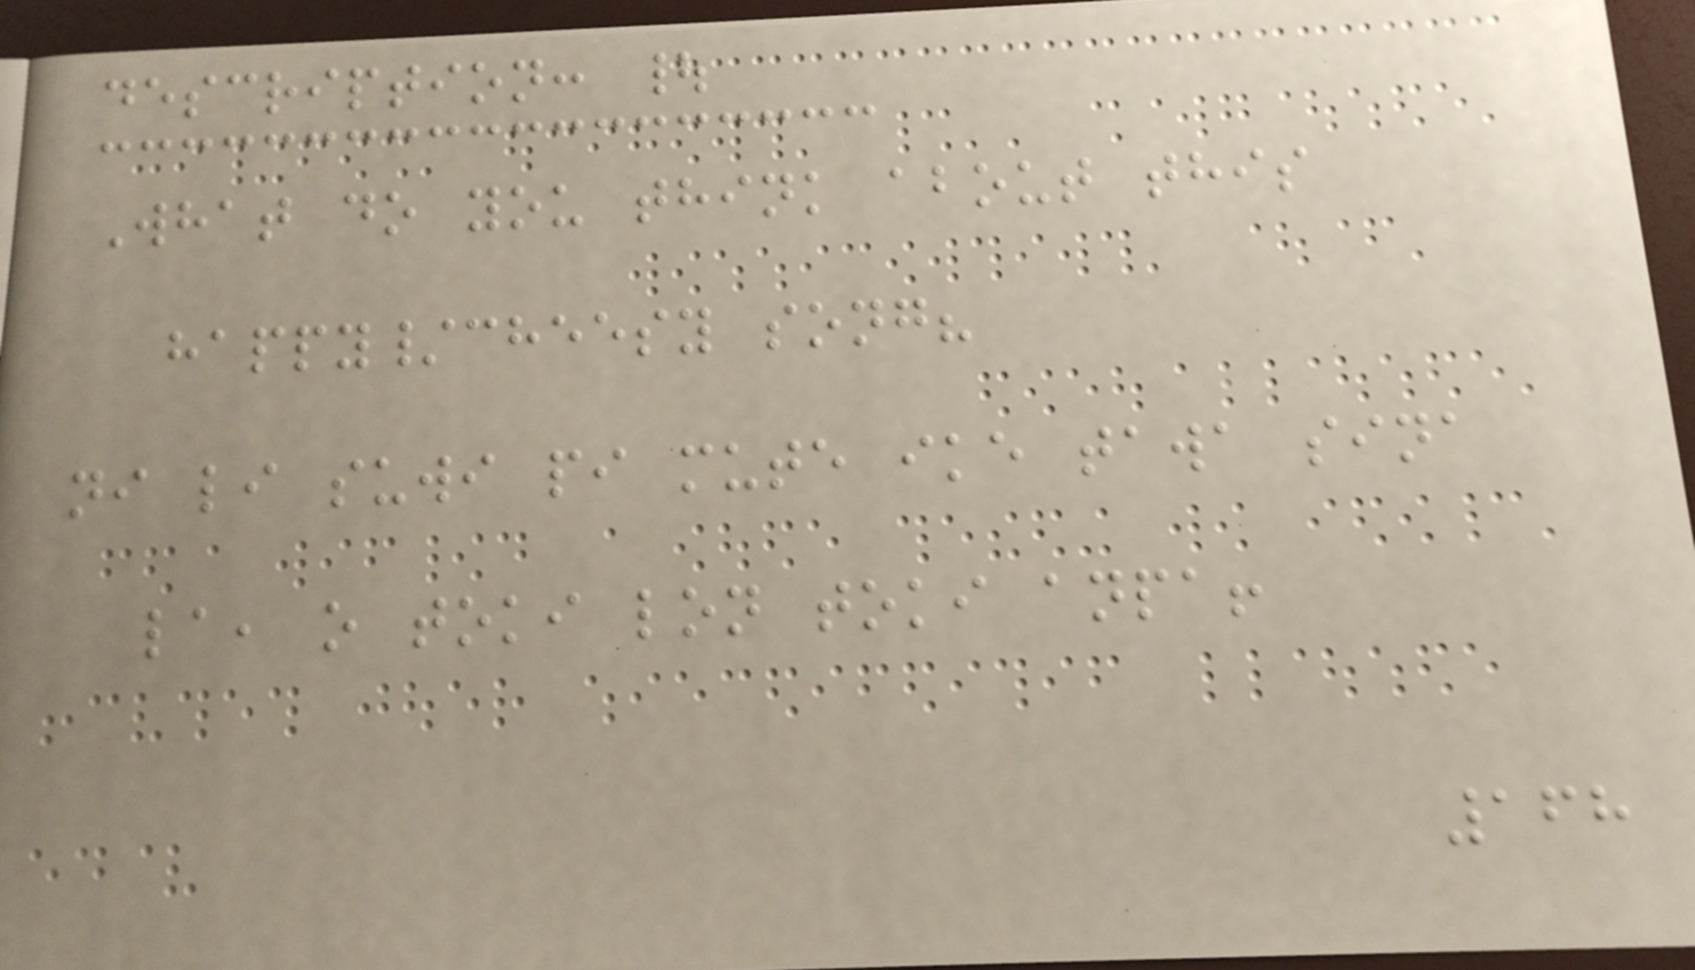description: |
What do you think about this
happy/cheesy song?
ni li suwi pi mute ike tawa sina
la, o toki lon toki anpa!
168
